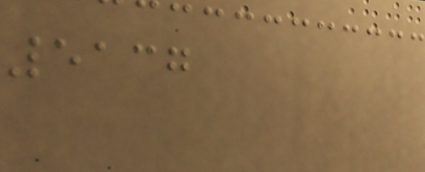5137
